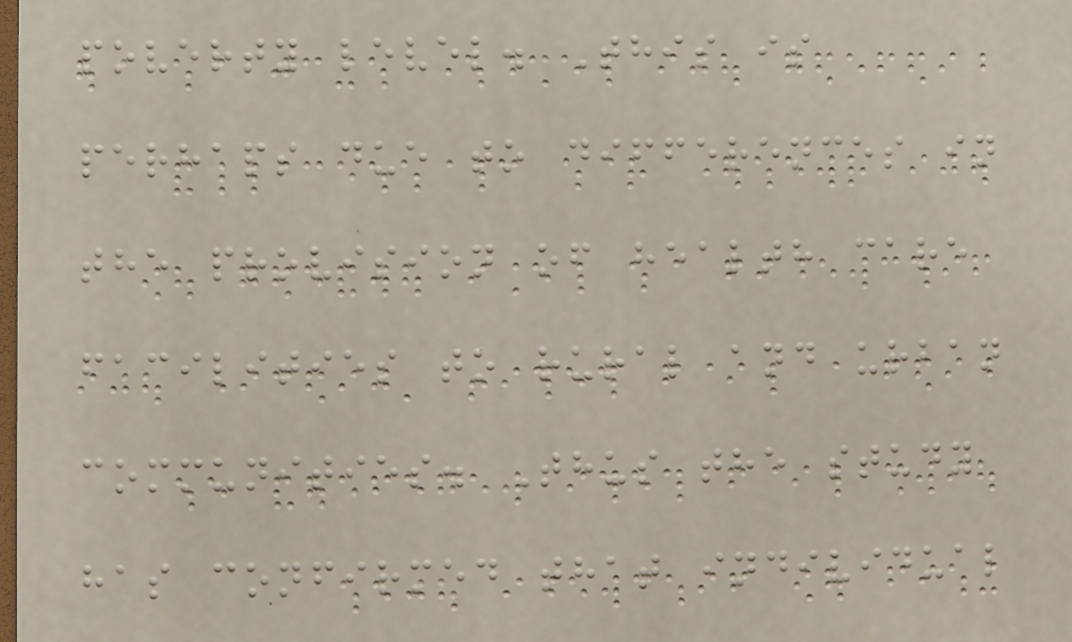poverty level. This is
perhaps due to differences in
the provision of health care
facilities to rural and urban
communities. Thus the study
has confirmed that individual
